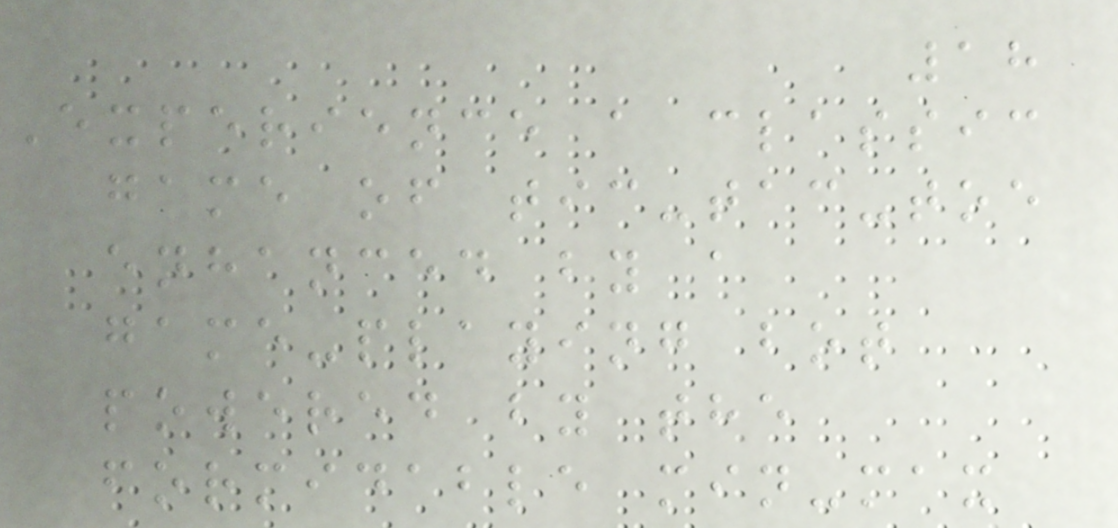18
Experience a classic
game of tic-tac-toe
enhanced by a
game-playing bot
powered by the
formidable min-max
